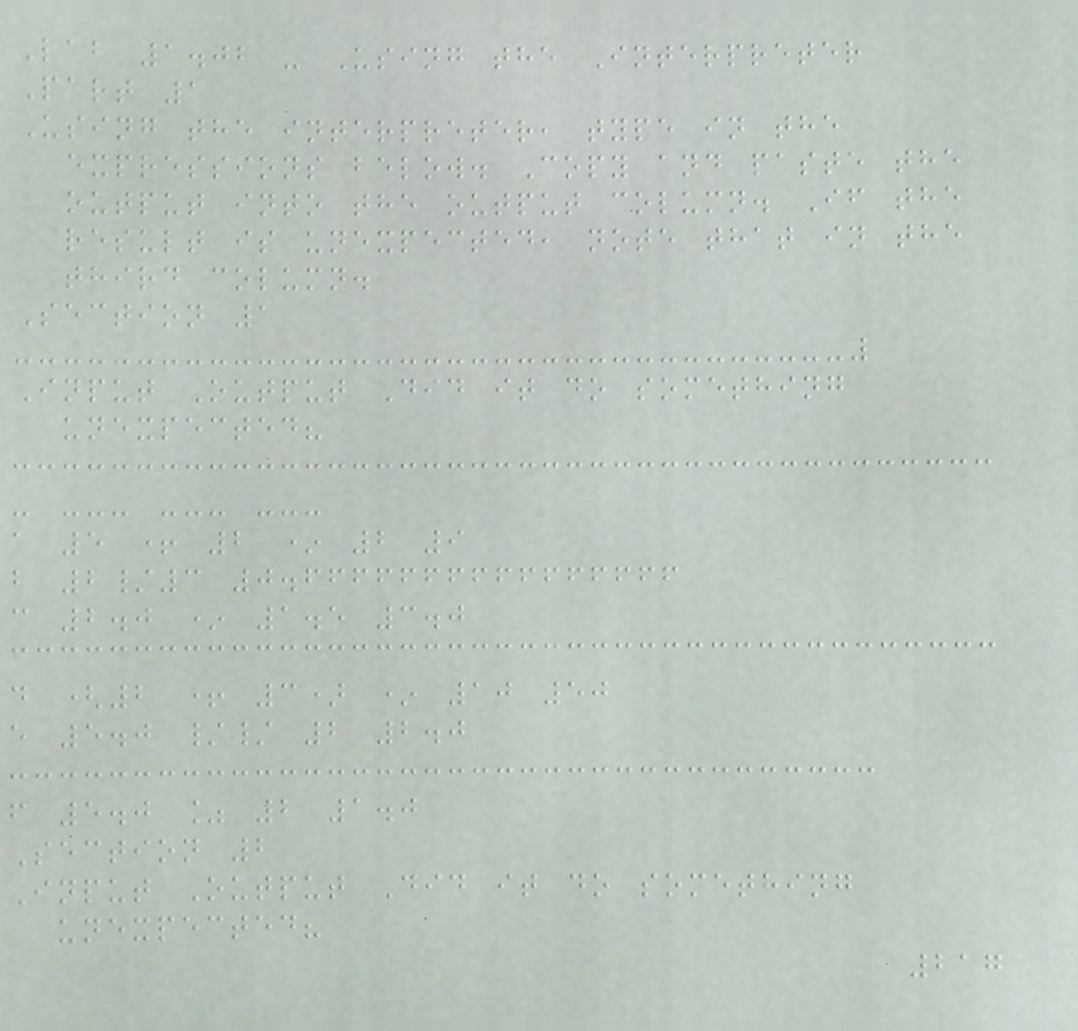Lab 1.02 - Using the Interpreter
Part 1
Using the interpreter, type in the
expressions below. Copy and paste the
output into the output column. If the
result is unexpected, note that in the
third column.
Section 1
Input Output Did it do something
unexpected?
- --- --- ---
a 5 + 2 * 2 9
b 2/3 0.6666666666666666
c 2.0 * 1.5 3.0
d (2 + 3) * 10 50
e 5.0 // 2 2.0
f 5.0 % 2 1.0
Section 2
Input Output Did it do something
unexpected?
217
